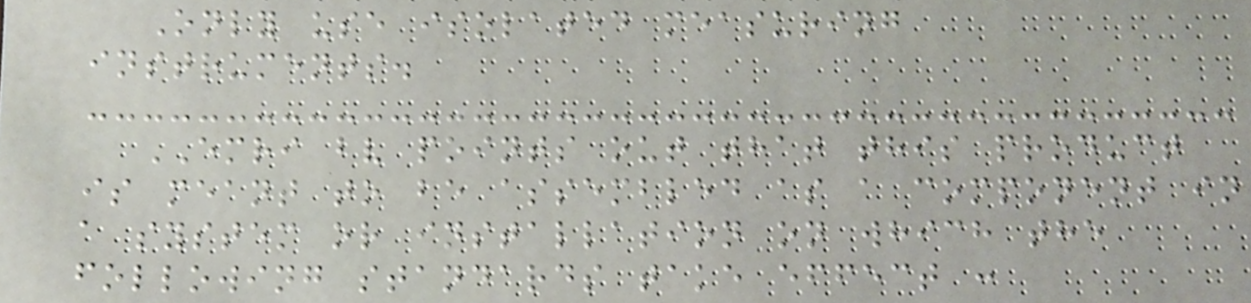Only use isolated measuring
instruments.
EMRI bv points out that this product
is meant to be assembled as a component in
a system or installation on which the
following standards take effect :
